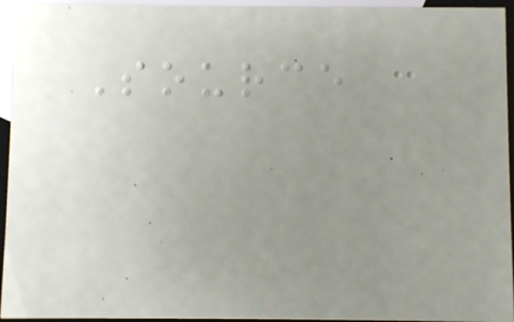Source
